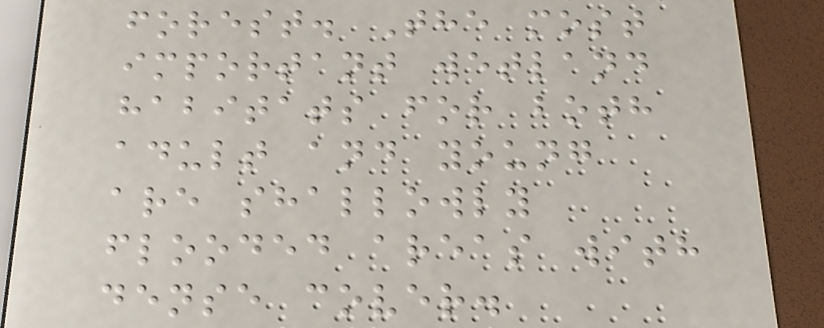forest. The most
important wetland
habitats for both
adult and young
are shallowly
flooded areas with
dense cover.
